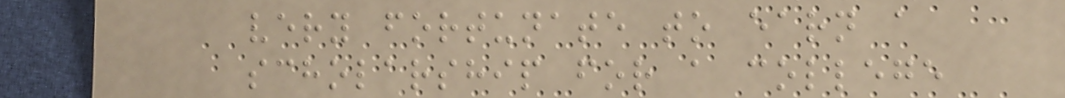very fortunate to earn a
scholarship for a college
